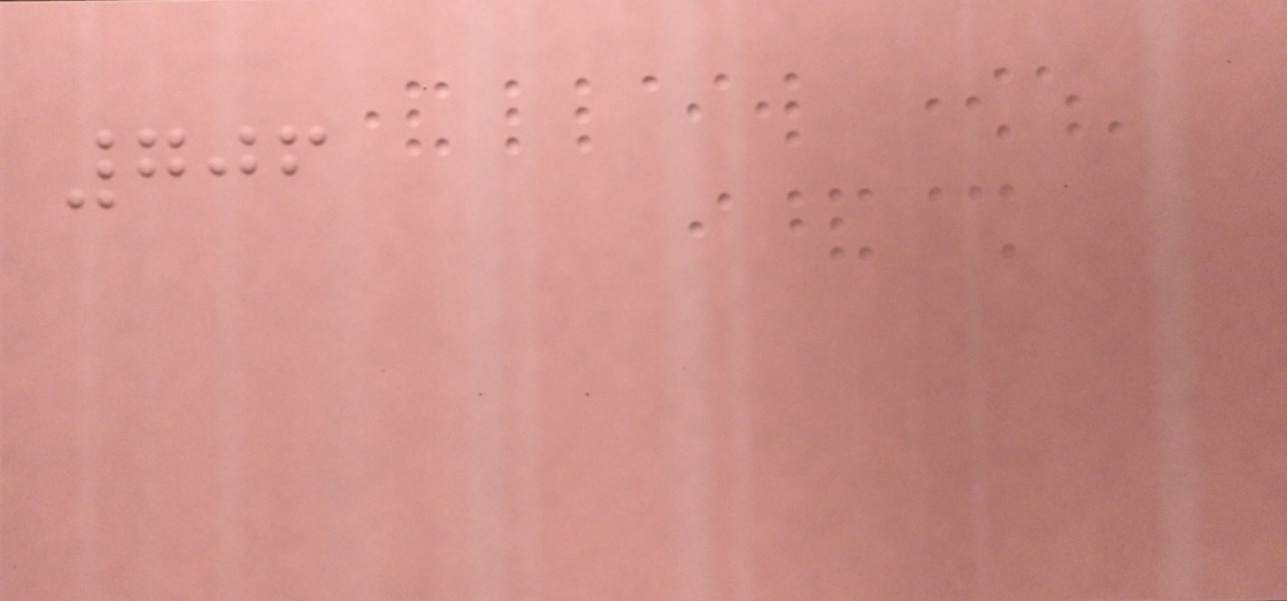706
